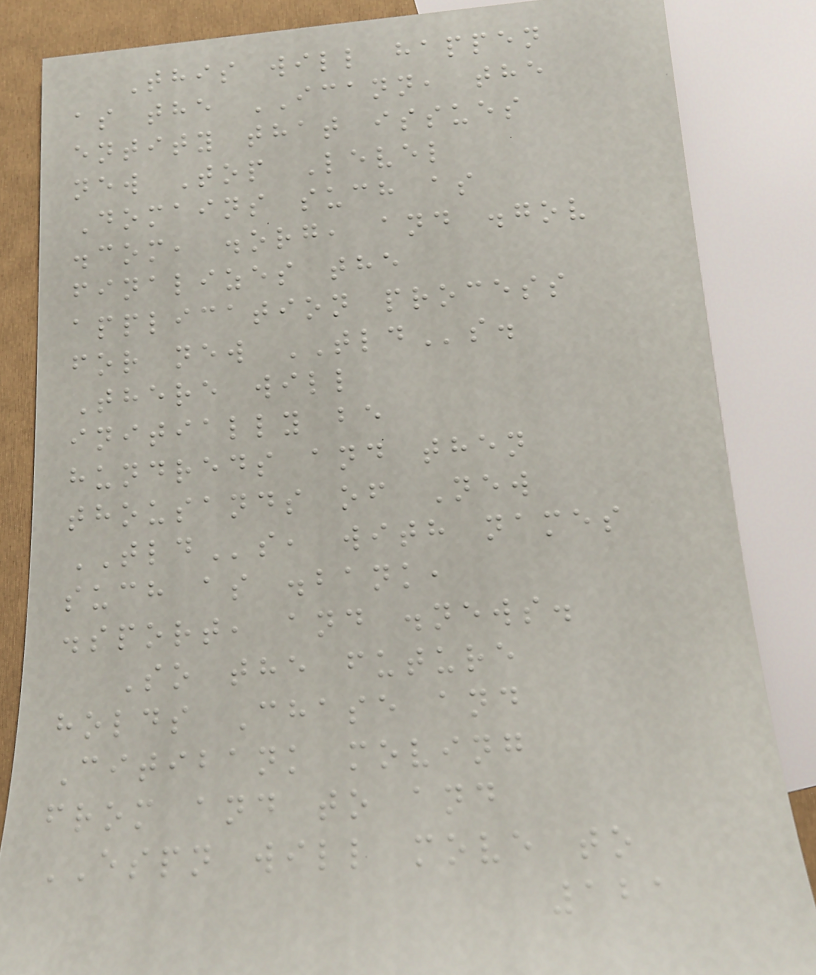This will happen
as the ICANN, the
entity that issues
new Top Level
Domains such as
.com, .org, and .gov
finalizes the
application process
for new TLDs.
There will
initially be
hundreds and then
thousands of New
TLDs, with names
such as .bank,
.sport, and .news.
So the future
holds Chase and
Citibank moving
from and to and
ESPN will move to
121
